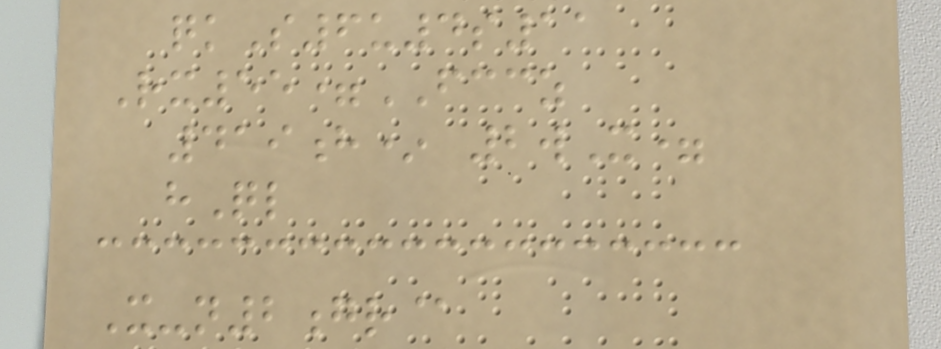qkS6u4s11
Rx55=FCCZ
419h* 2wX=
hQl
X-n2gr@
